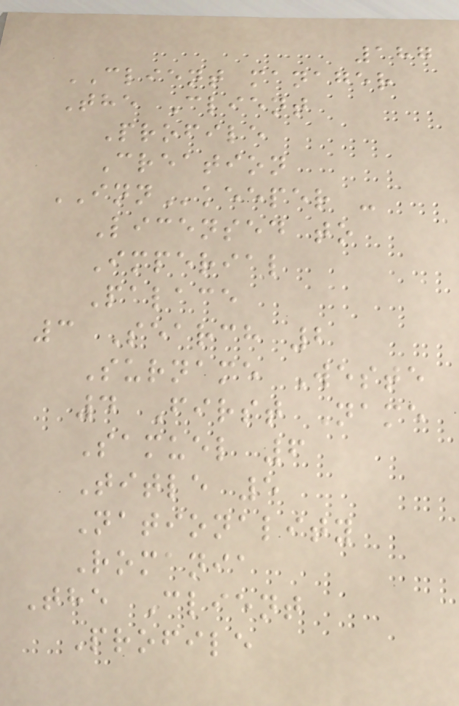187
CLIENT manager
The Client
Profile
Creation
INNkeeper -
Licensed to
Imperial
Palace
3 Search 2
Surname Weste
4 First Name
Samuel 6
Title 5
Nationality
Romania
The Client
Profile
